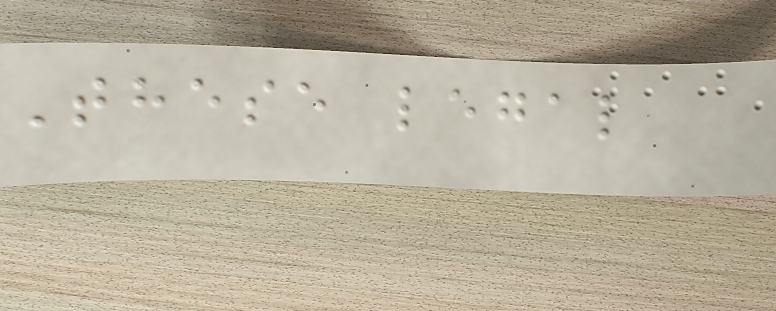These legal
